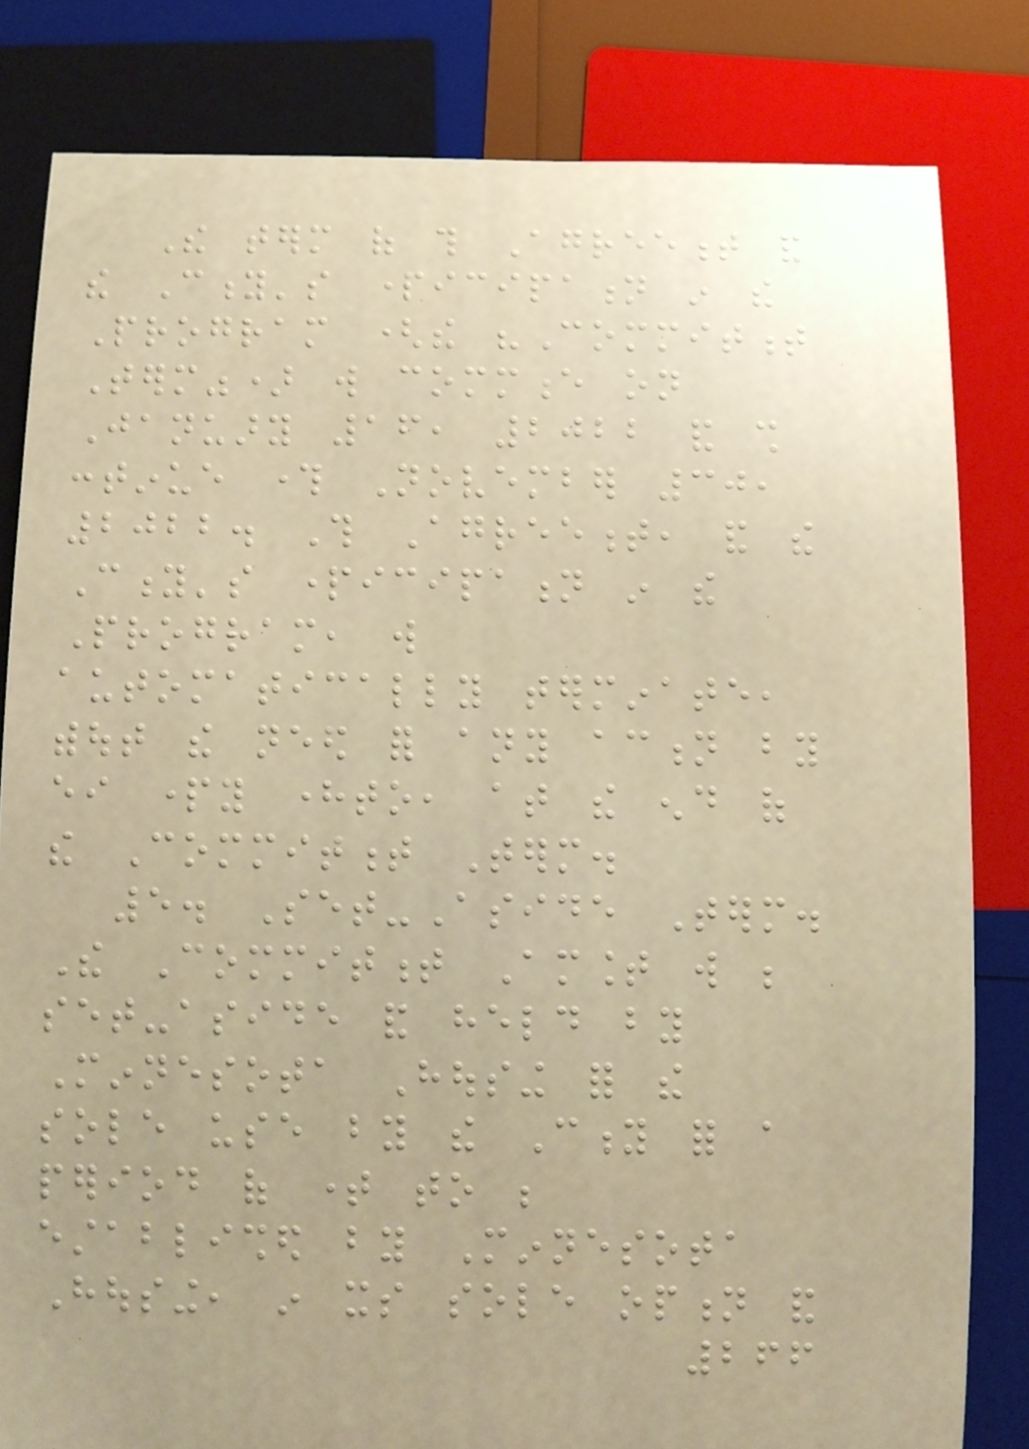The term of this Agreement and
the City's participation in the
Program (the "Commitment
Term") will commence on
January 16, 2022 and shall
continue through November 30,
2022. This Agreement, and the
City's participation in the
Program, will
automatically terminate,
without the need for any action by
either party hereto, at the end of
the Commitment Term.
5. Set-Aside Term.
The Commitment Amount will be
set-aside and held by
Minnesota Housing for the
sole use by the City for a
period of time to be
established by Minnesota
Housing, in its sole option and
266
